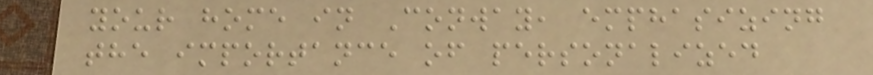your home in Conway, emphasizing
the importance of personalized
